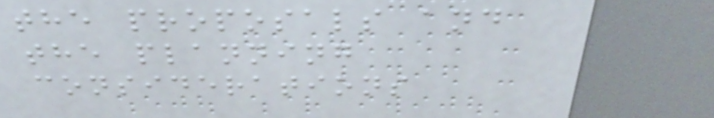the proposals and
the planning
considerations
